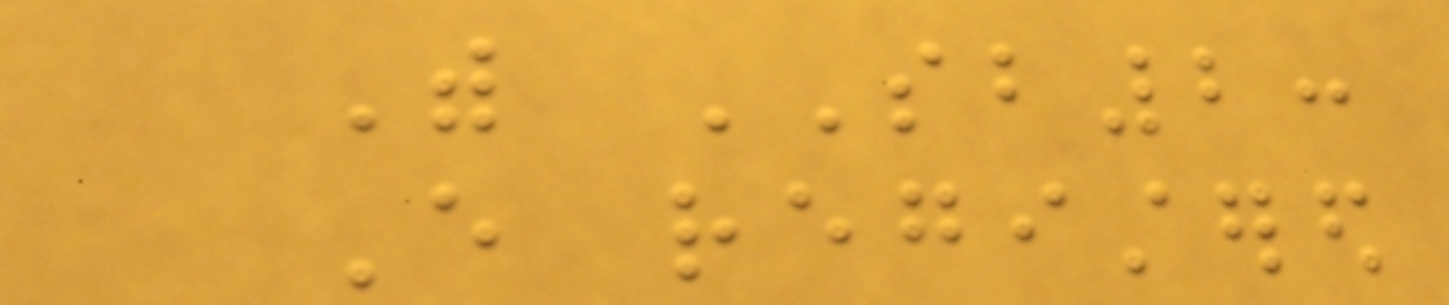With SB2:
Every registered
